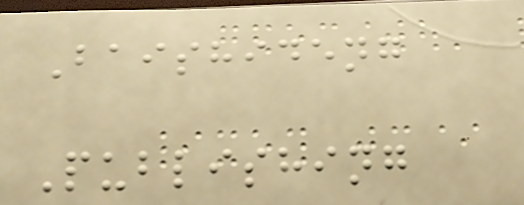Baishideng
Publishing
